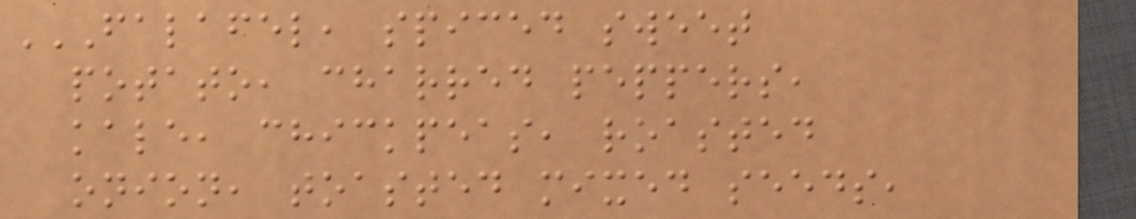FALAFEL, SPICED SWEET
POTATO, CHARRED PEPPERS,
KALE, CHICKPEAS, ROASTED
ONION, TOASTED MIXED SEEDS,
